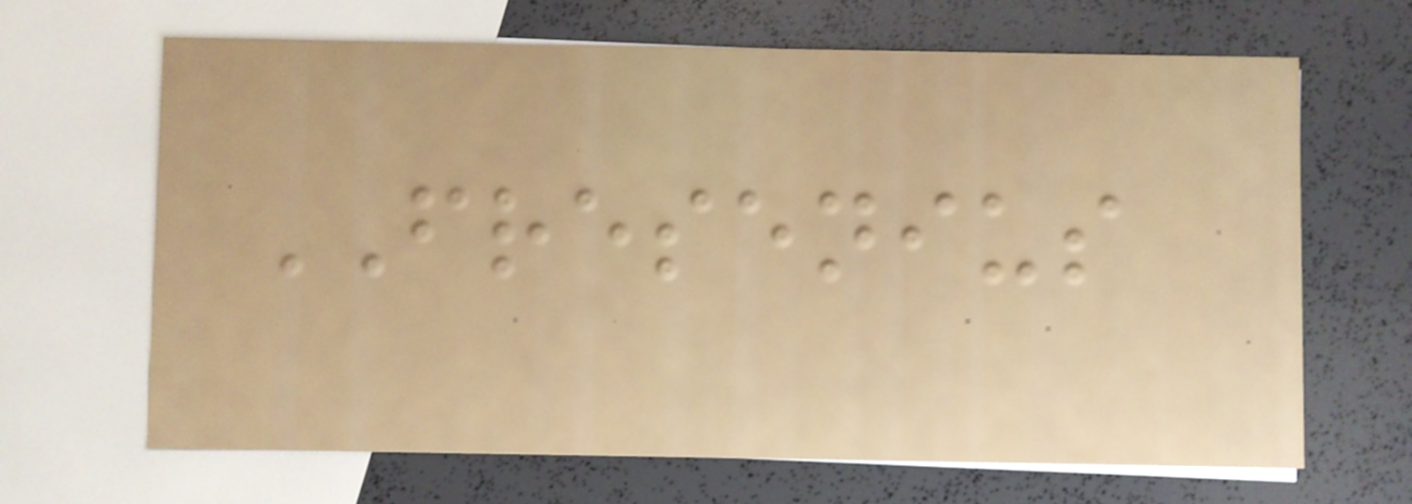FRESENIUS
